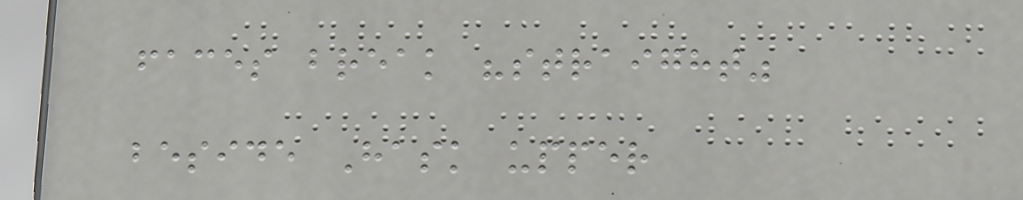faces break "straight"
beside Hask upper
